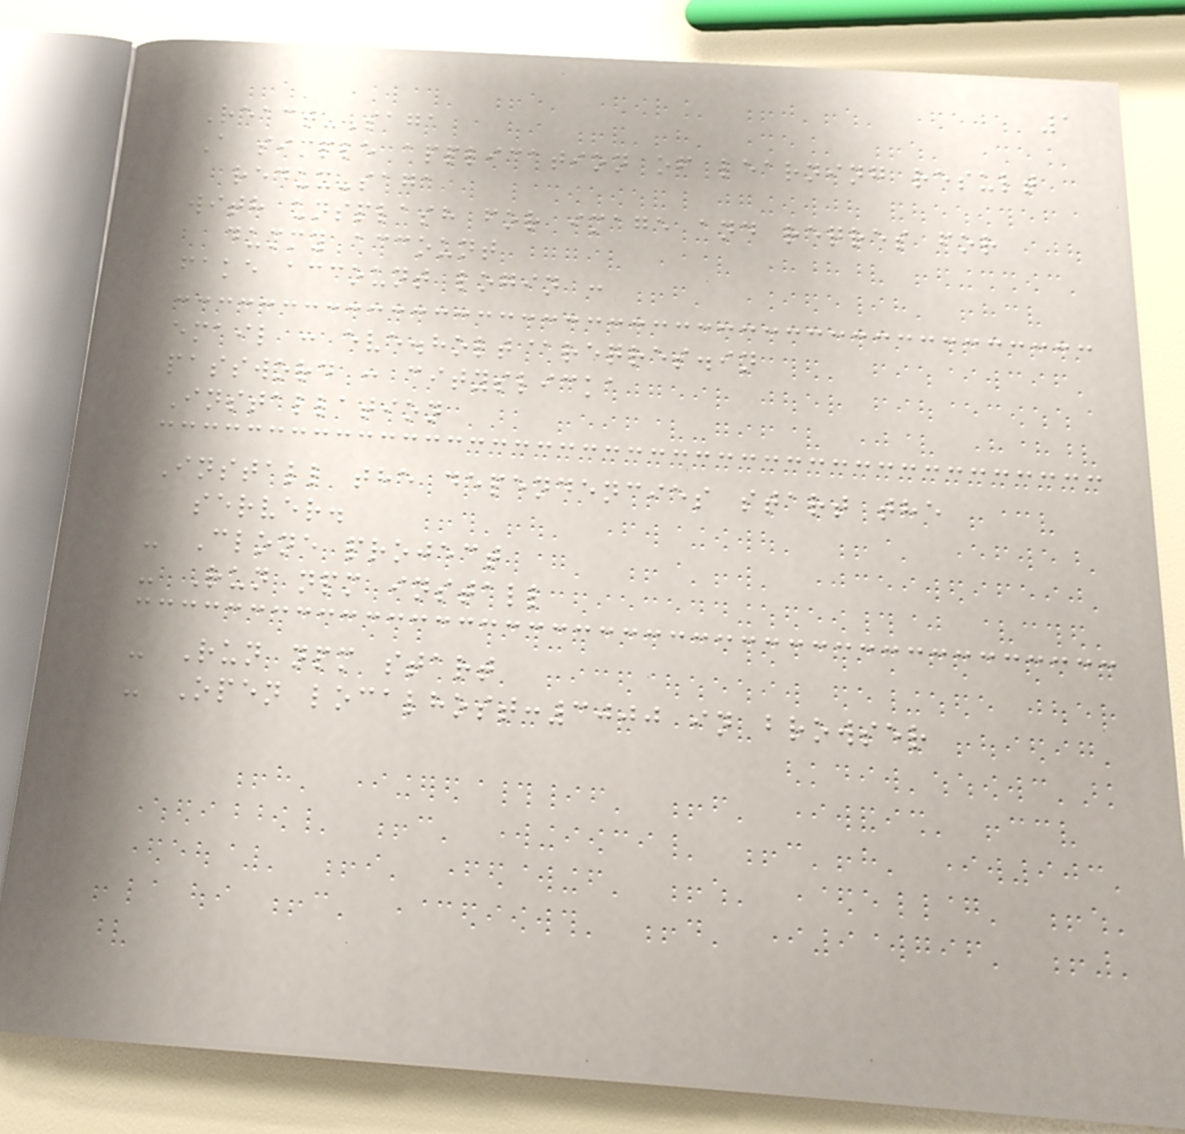1
React-Saga
A simple application of learning result
redux-saga
with unsplash for image and reqres for
dummy account
fake account login :
email : eve.holt@reqres.in
password : cityslicka
Installation
Install the dependencies start the
server.
- Clone project
- Run npm install
- Run npm start
- Open localhost:3000 in browser
